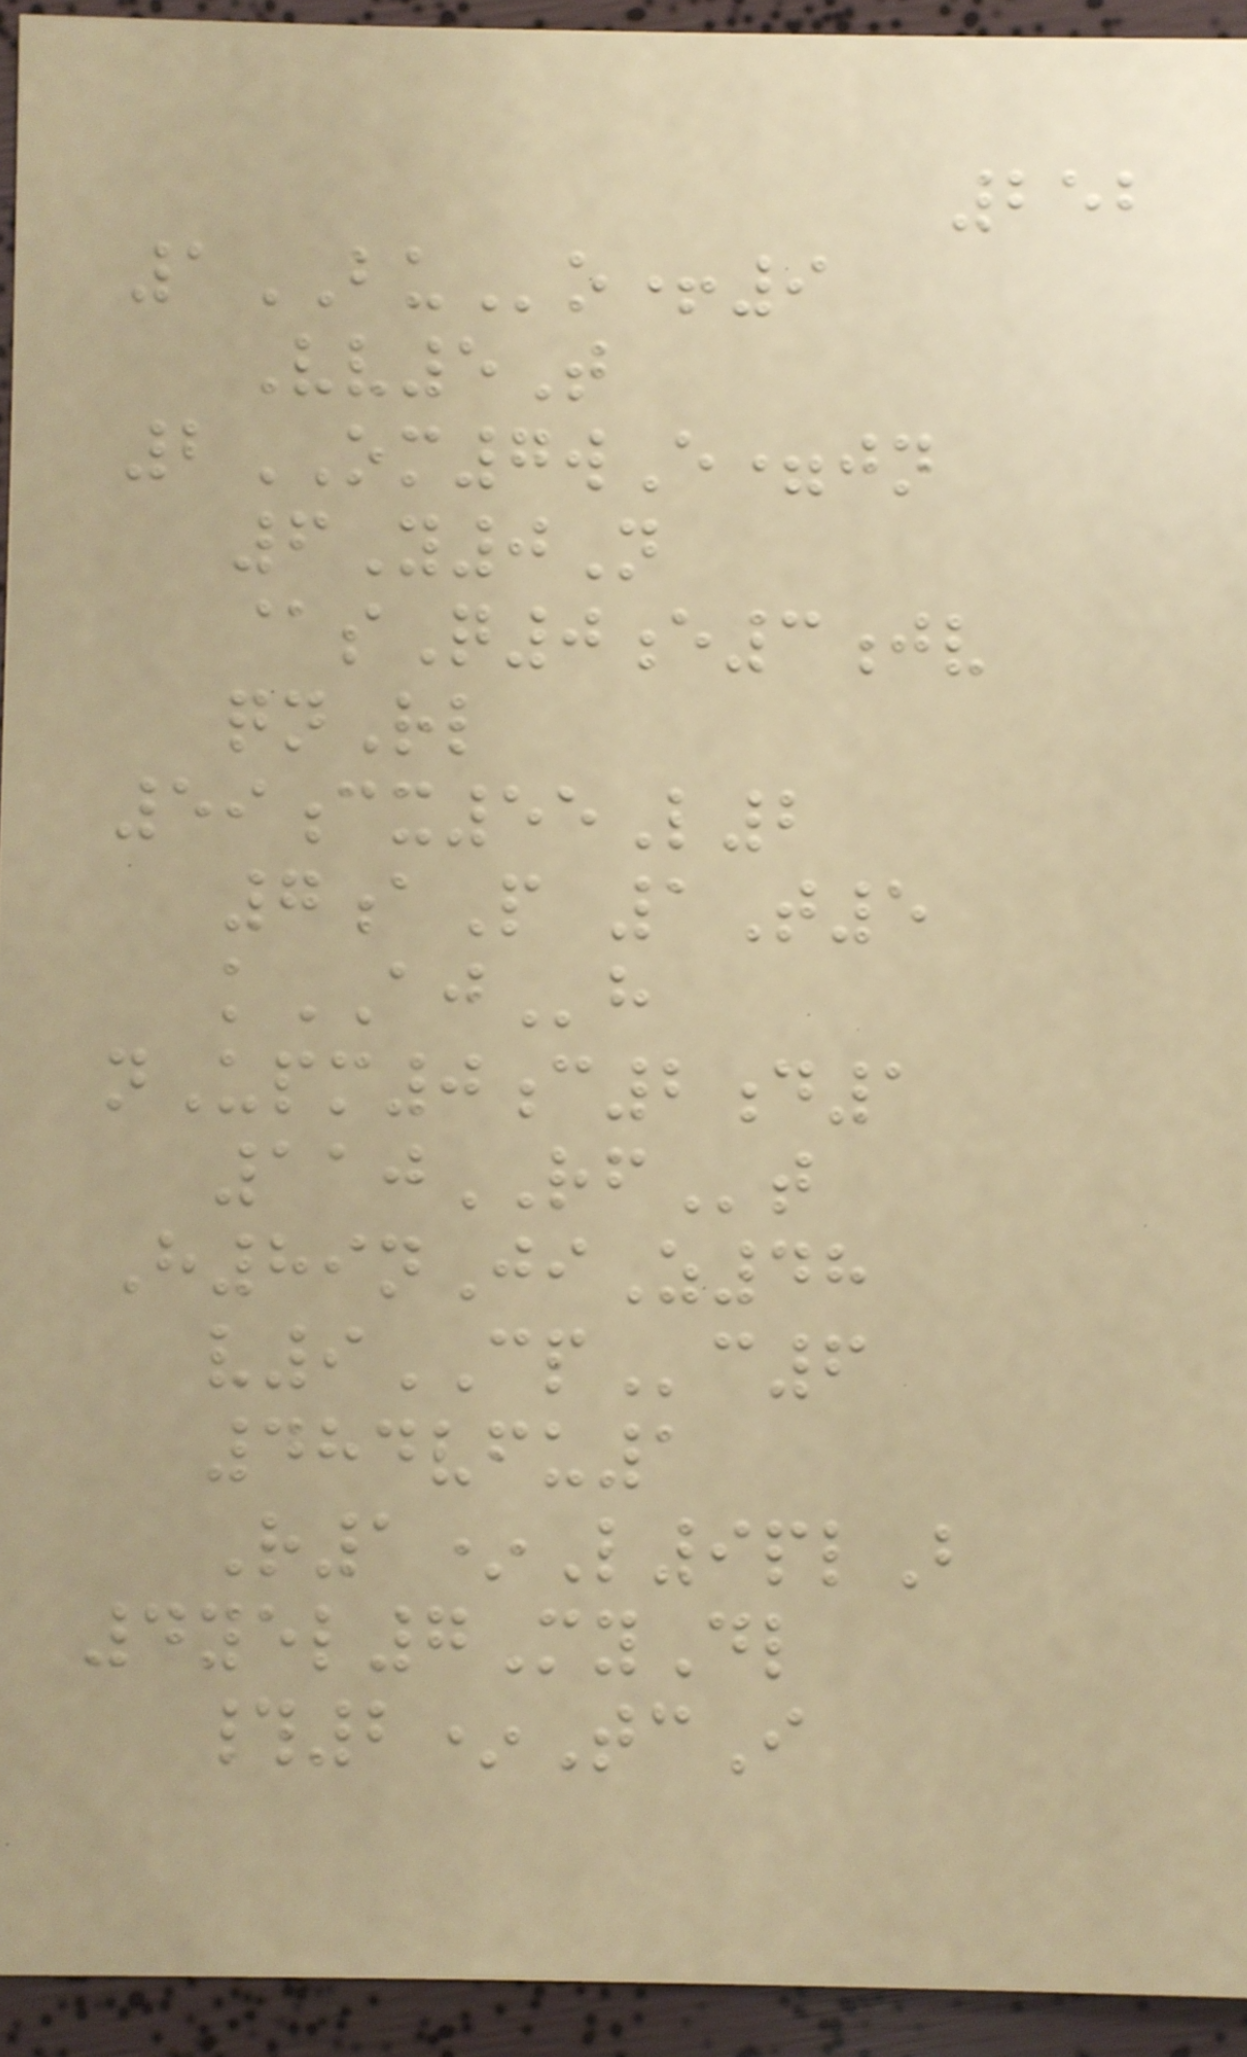252
1BUo+9
Vv5T
2OM7wE=jn
6Y0N
@sQ0e3jv
qnRl
59cx55L2
7aP 1T5
kAJh
nUpm0c2d1
110RFt
H89nJiZ48
v9CPc6
484vfu1
R1*L9plB
4yel7MyDl
#2*TcI
